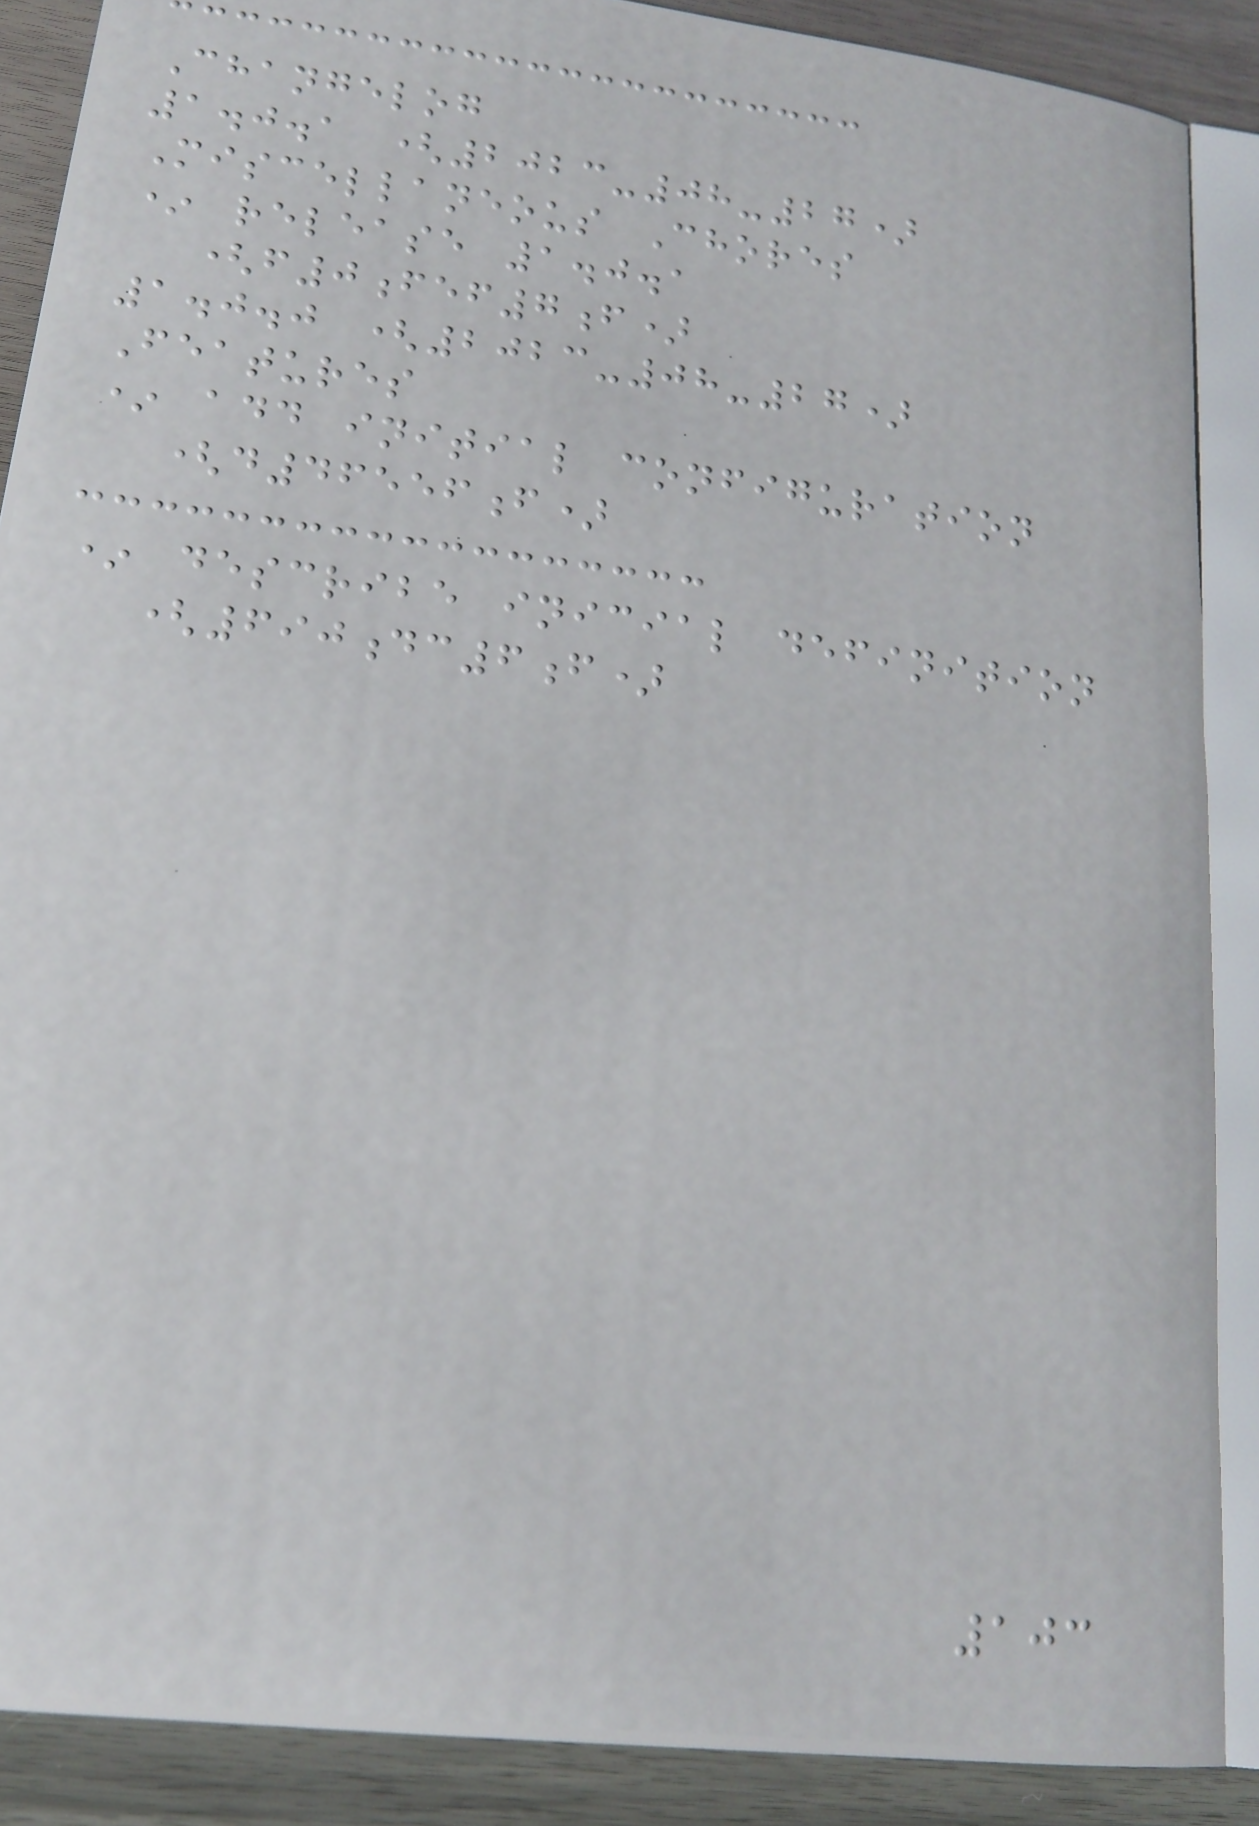Changelog
1.0.1 (2023-08-27)
Miscellaneous Chores
* release 1.0.1
(f0fef7f)
1.0.0 (2023-08-27)
Features
* add initial configuration
(d46556f)
* describe inicial definition
(690dc6f)
103
